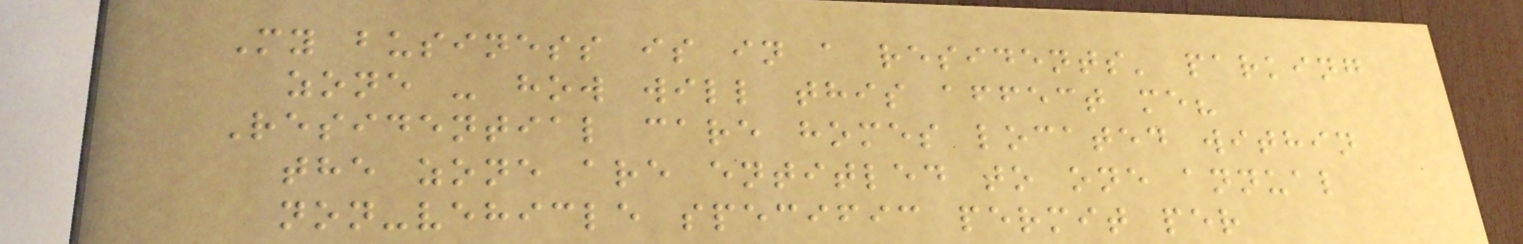My business is in a residents' parking
zone - how will this affect me?
Residential care homes located within
the zone are entitled to one annual
non-vehicle specific permit per
